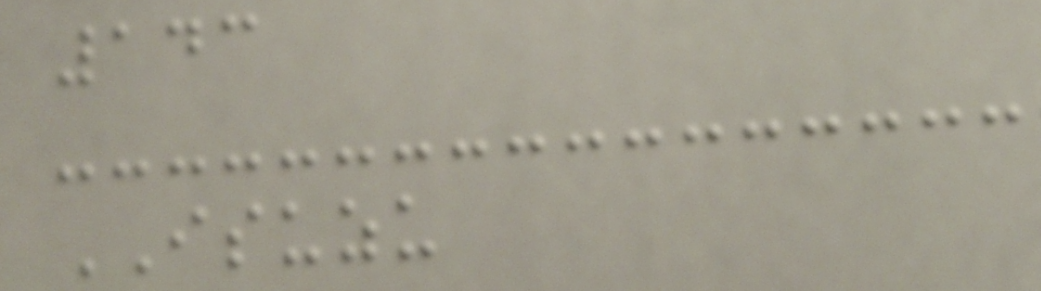143
ISUZU
